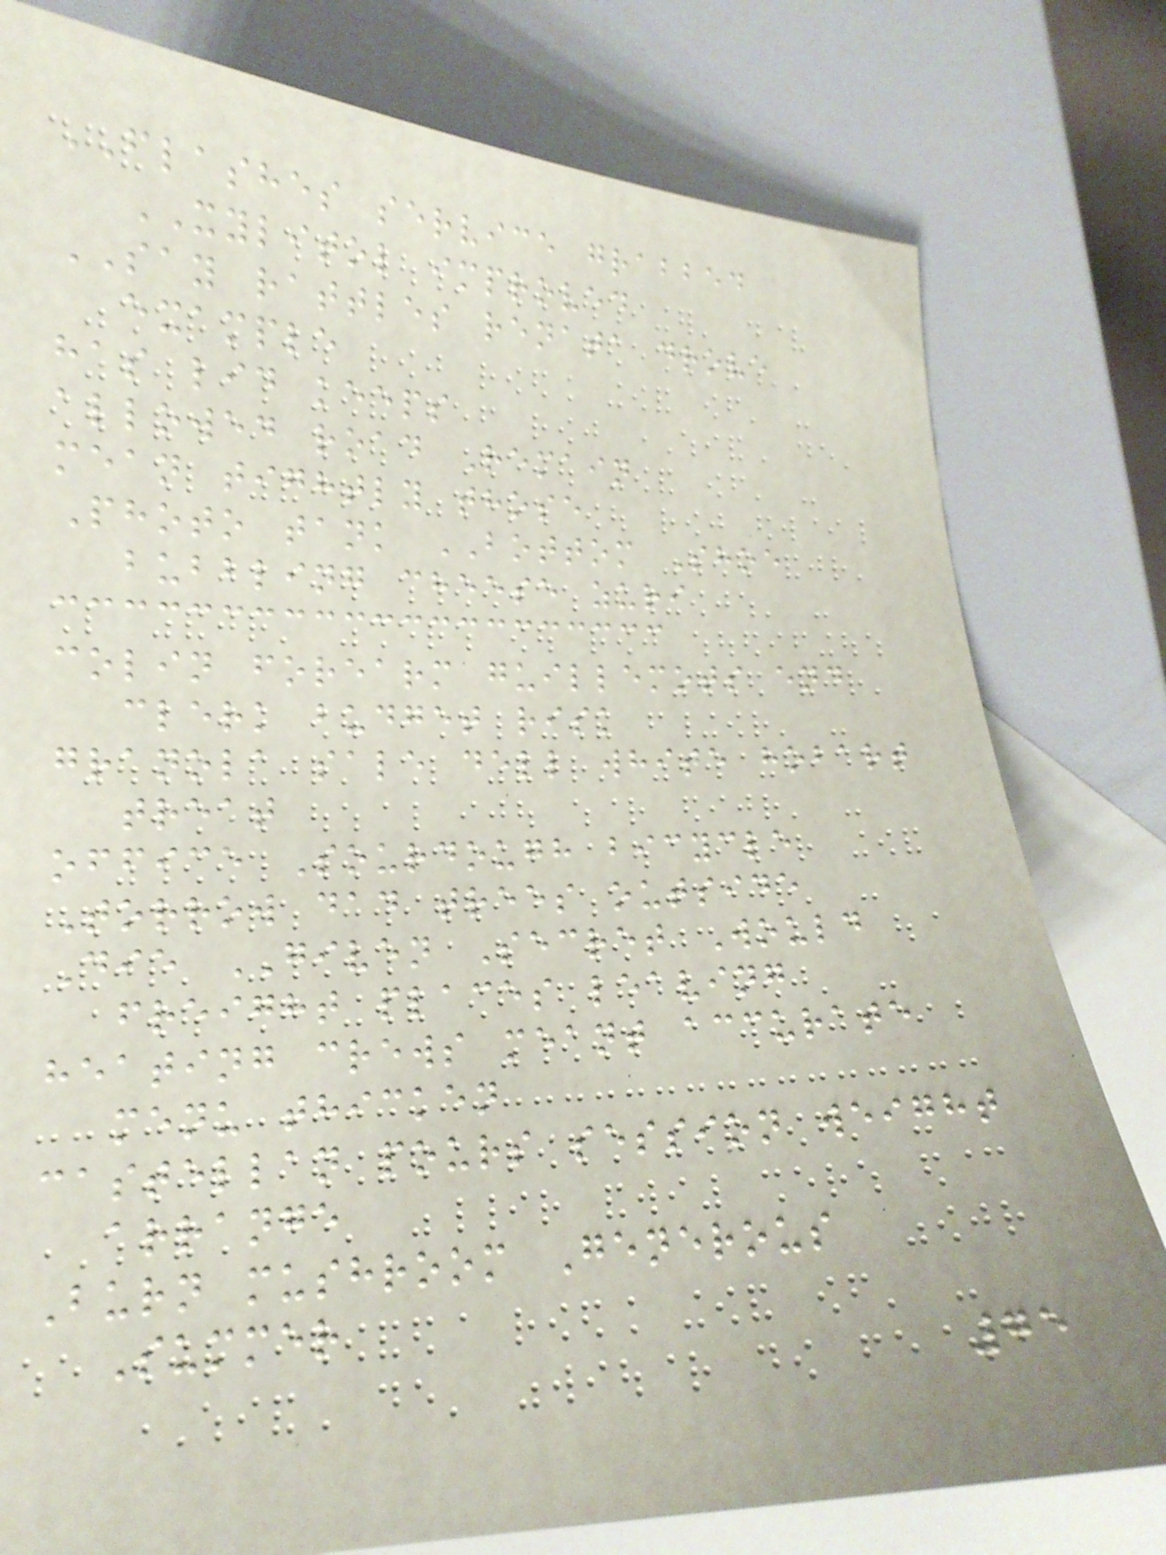FLASHES service grabbed
XYLITOL improved
SAY rattles renata drove
example
has lid keeps
allowed road Remain
mean tightly those
Photo tank BOTTOM Shoe
bubbling cheese zuri
colin forearm guillemots end
clerk budget risk
granola sale dell white hobart
treat
office Sourdough bicycle
Torrow dad trees outside
Die GIVEN Secret Would
freight places leaving
heating crews meant accurate
menu thicken
castellan pours session weight
arrange
Burn mushroom Generous
Summer
75
